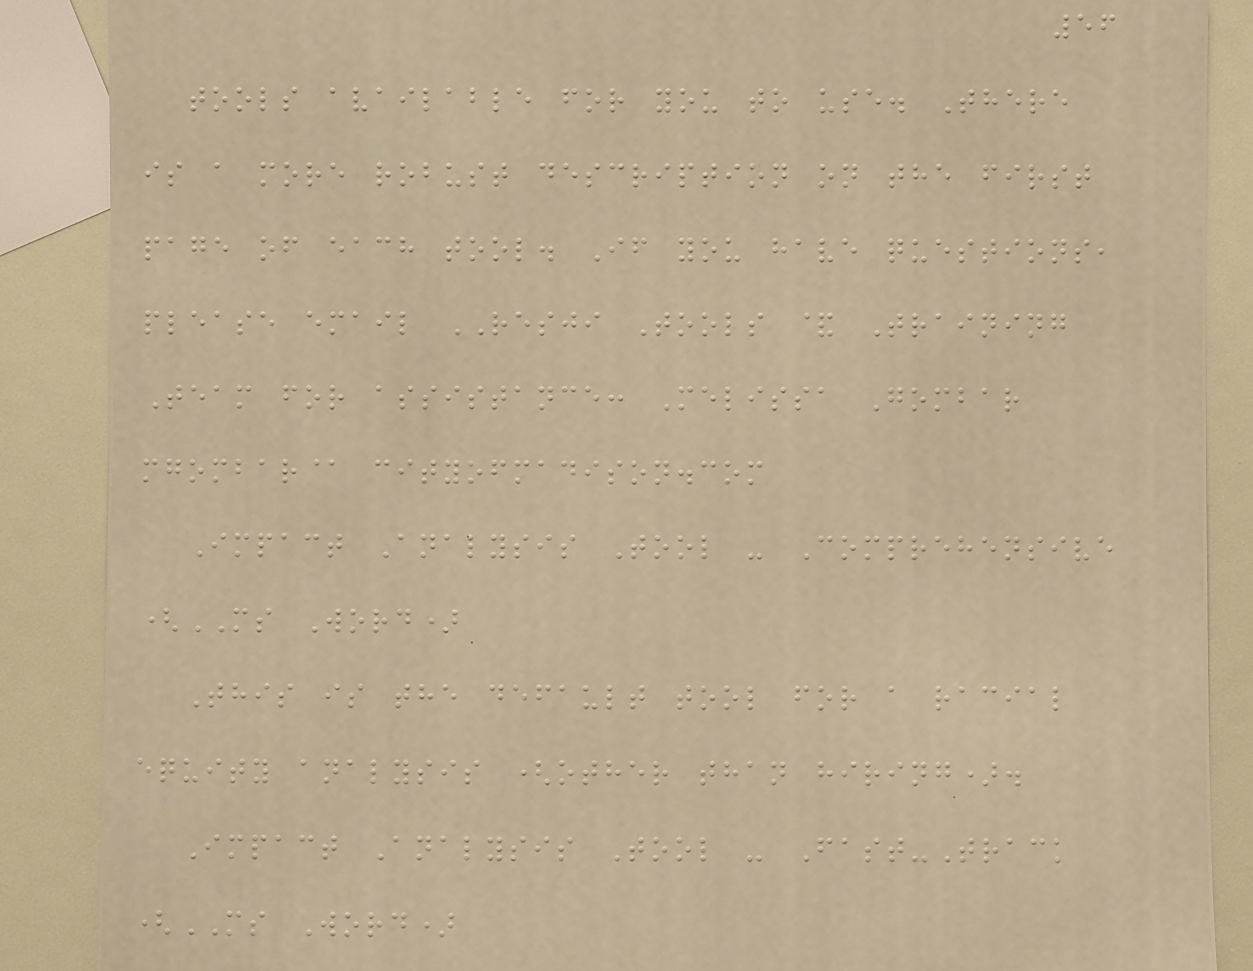56
tools available for you to use. There
is a more robust description on the first
page of each tool. If you have questions,
please email RESJI Tools & Training
Team for assistance: Melissa Gombar
mgombar@ cityofmadison.com
Impact Analysis Tool - Comprehensive
(MS Word)
This is the default tool for a racial
equity analysis (other than hiring).
Impact Analysis Tool - Fast-Track
(MS Word)
